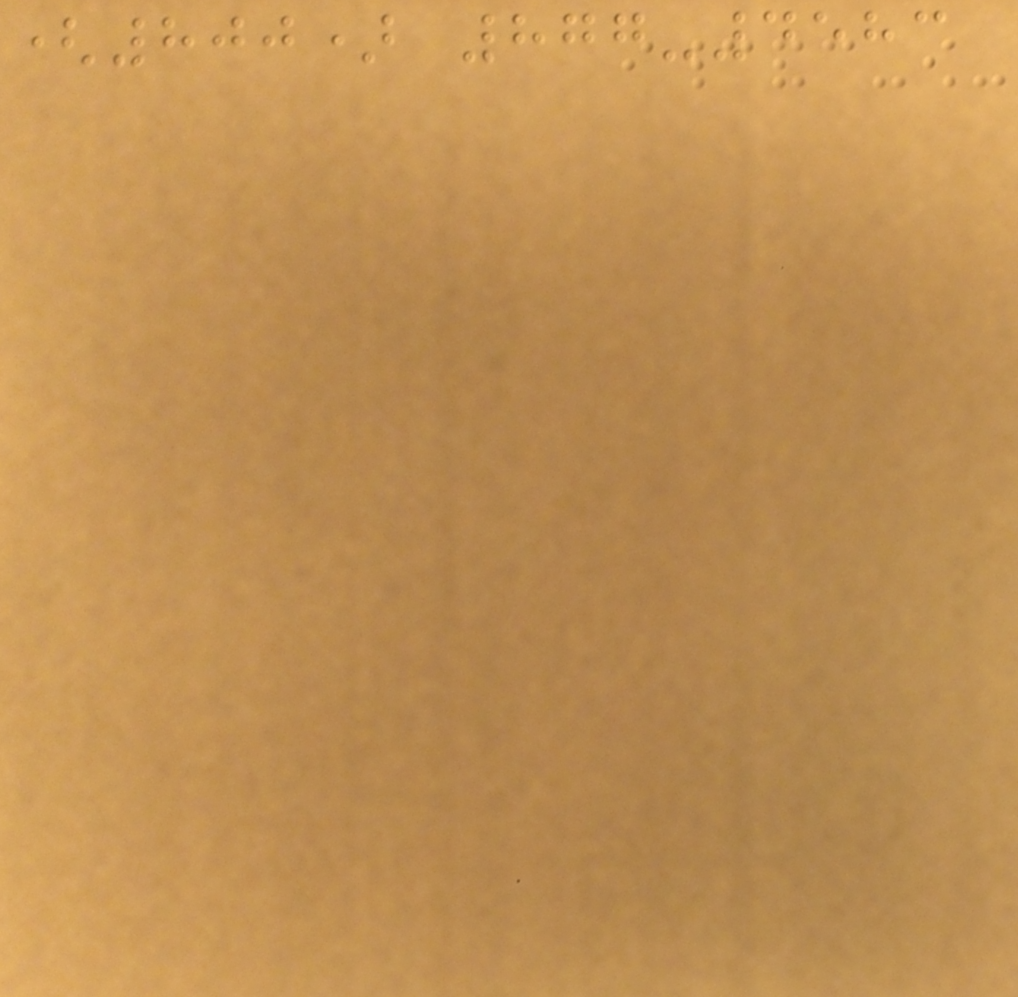(800) 877-4583
